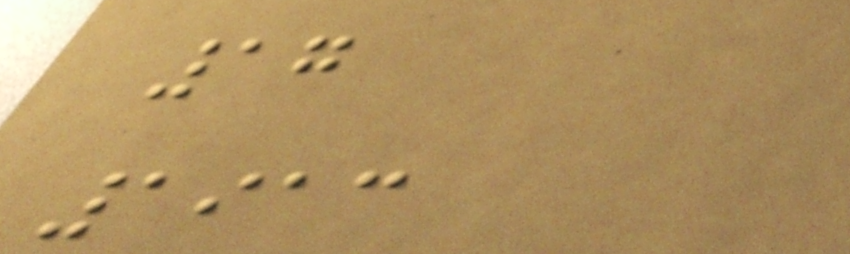17
1913
